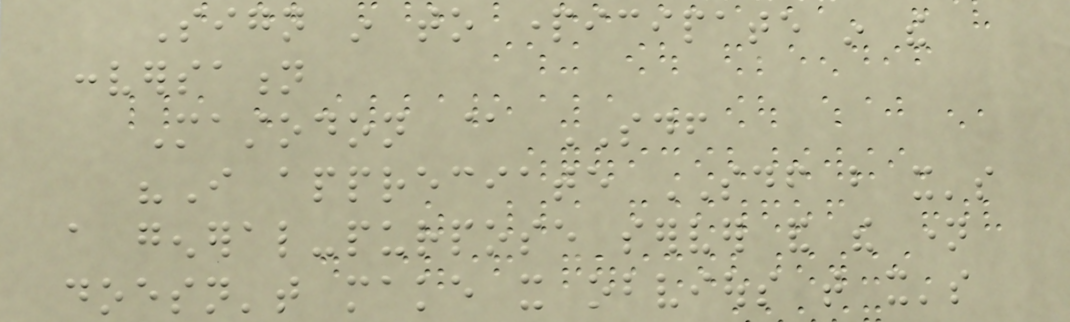Sign in to participate in the
conversation
Mastodon @ SDF
"I appreciate SDF but it's
a general-purpose server and the name
doesn't make it obvious that it's
